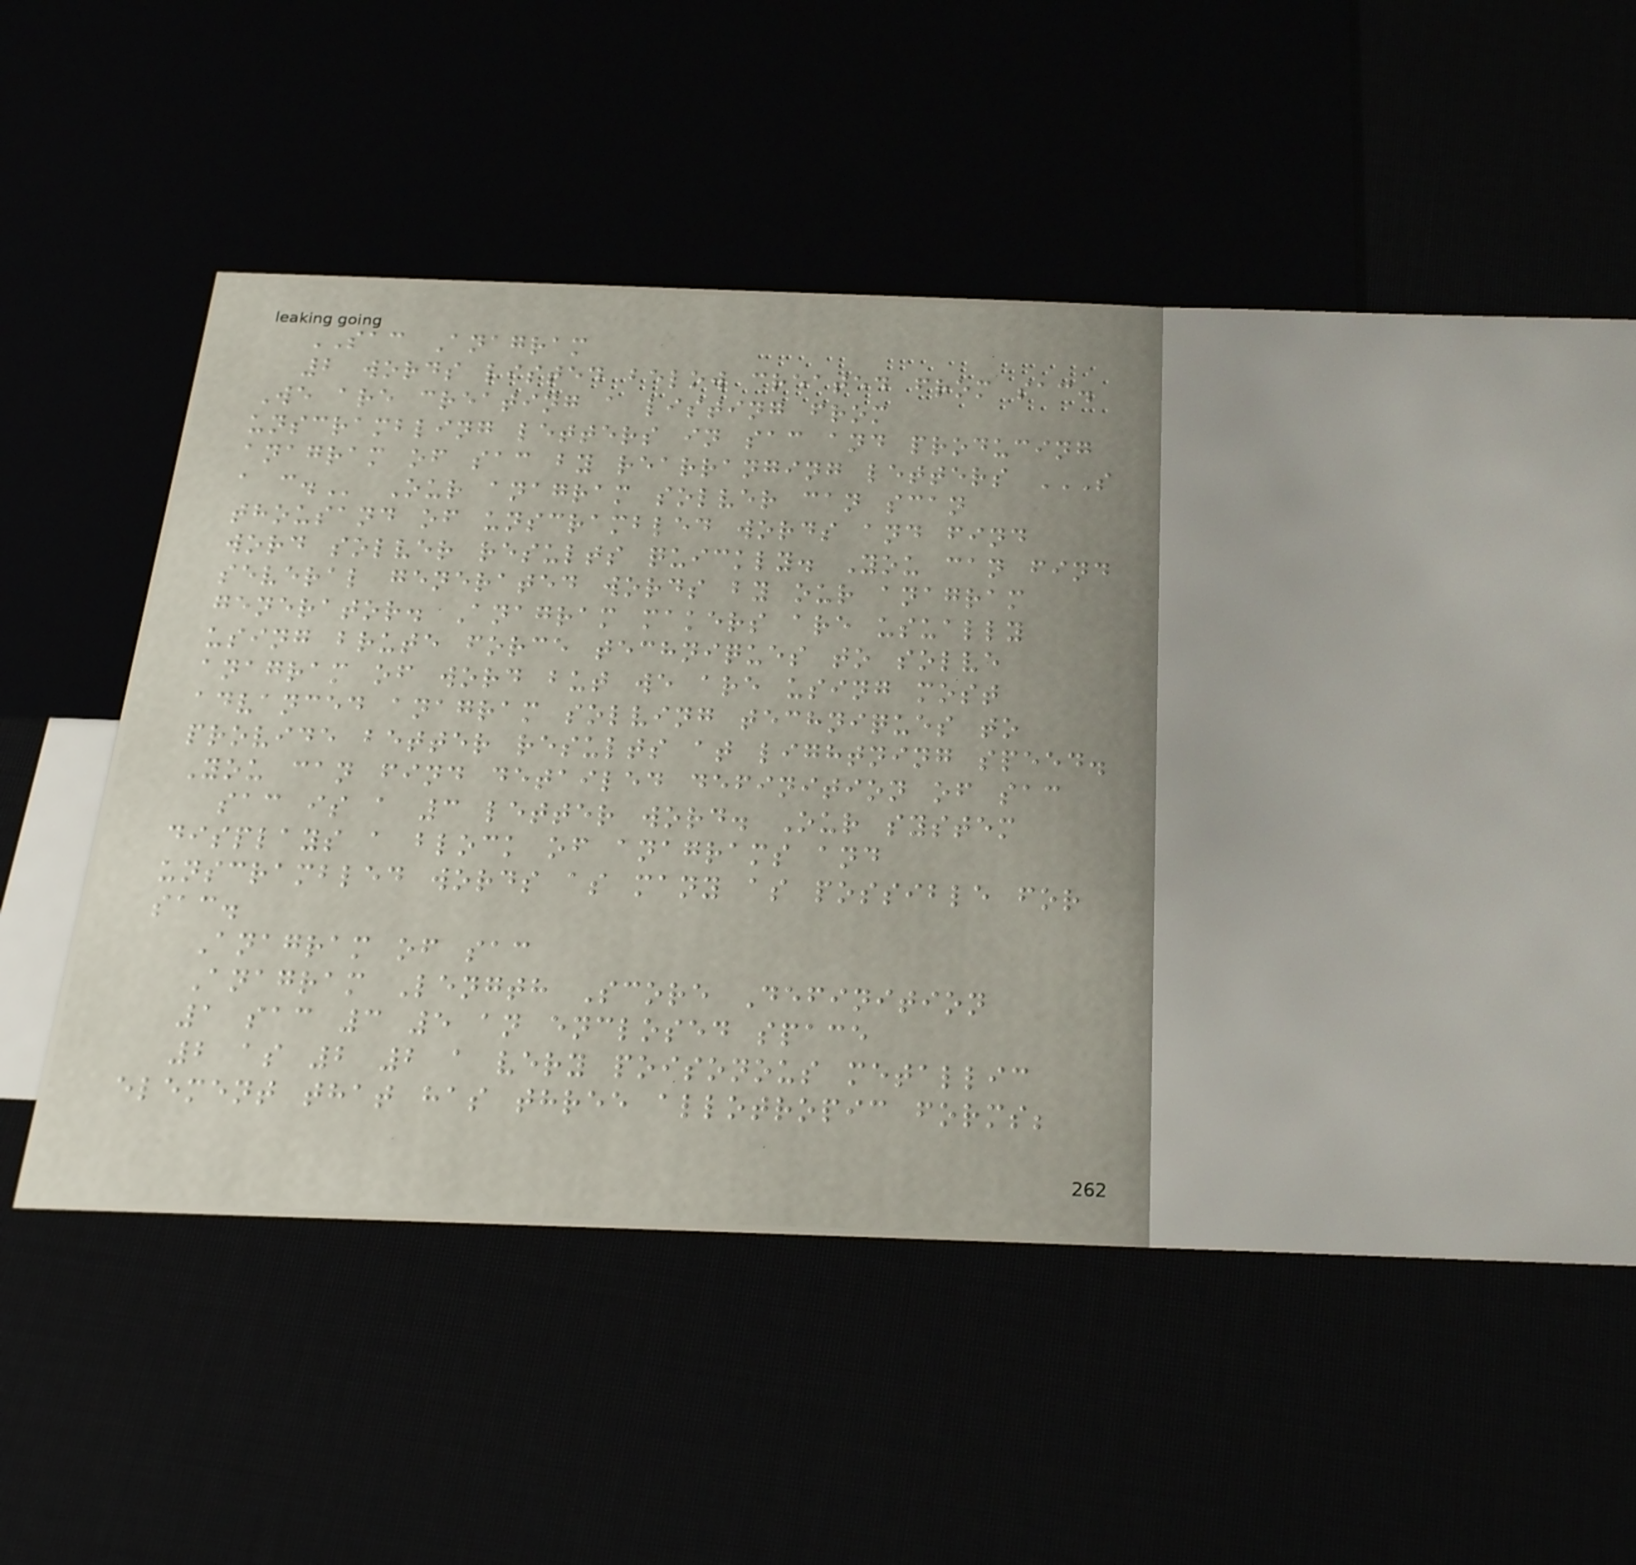SAC Anagram
2 words listed below created from sac.
We are creating a listing from
unscrambling letters in sac and producing
anagram of sac by rearranging letters S
A C. Our anagram solver can scan
thousand of unscrambled words and find
word solver results quickly. You can find
several generated words by our anagram
generator. Anagram makers are usually
using brute force techniques to solve
anagram of word but we are using most
advanced anagram solving techniques to
provide better results at lightning speed.
You can find detailed definition of sac
sac is a 3 letter word. Our system
displays a block of anagrams and
unscrambled words as many as possible for
sac.
Anagram of sac
Anagram Length Score Definition
1 sac 3 5 an enclosed space
2 as 2 2 a very poisonous metallic
element that has three allotropic forms;
